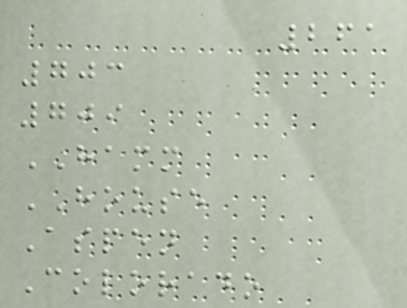261
703
709
HAMM
HOUSE
Aspen
Colorado
